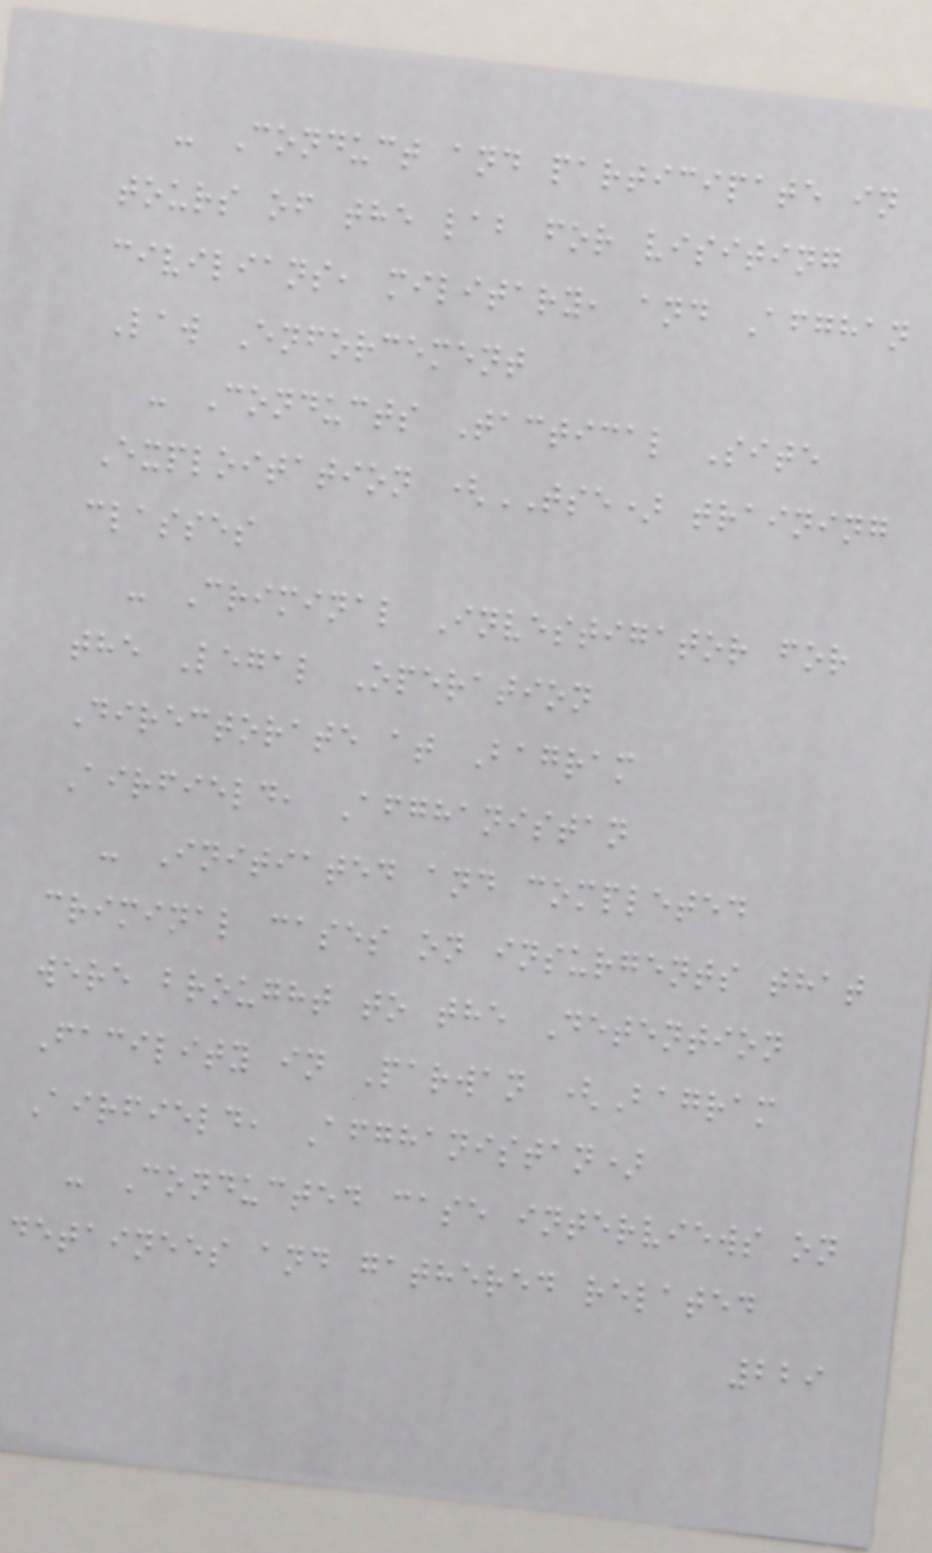- Conduct and participate in
tours of the lab for visiting
civilians, military, and Afghan
Law Enforcement
- Conducts Tactical Site
Exploitation (TSE) training
classes
- Criminal Investigator for
the Legal Operation
Directorate at Bagram
Airfield, Afghanistan
- Initiated and completed
criminal cases on insurgents that
were brought to the Detention
Facility in Parwan (Bagram
Airfield, Afghanistan)
- Conducted case interviews on
detainees and gathered related
229
